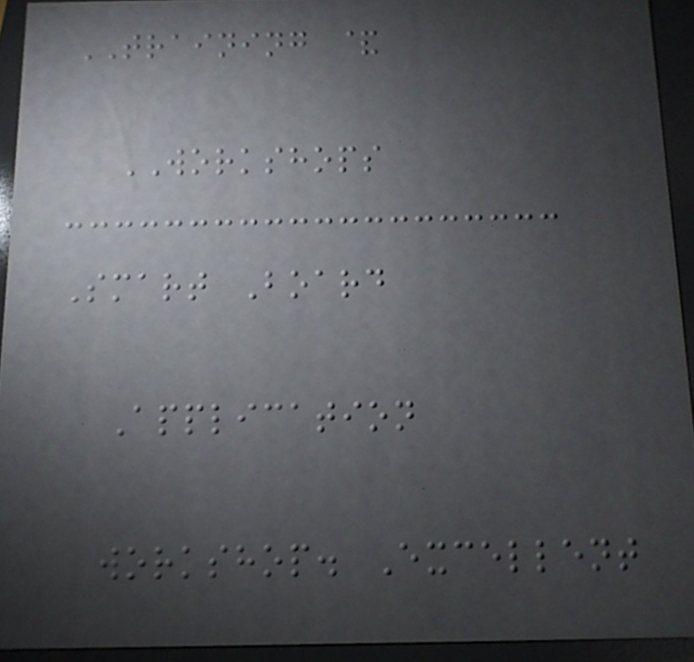TRAINING &
WORKSHOPS
Smart Board
Application
workshop. Excellent
